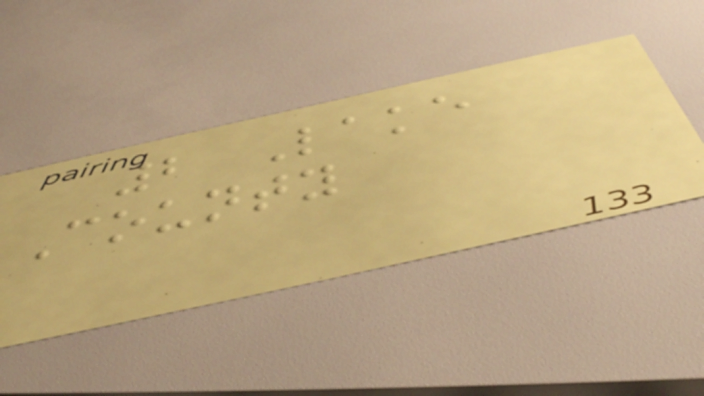2 Lake
County
